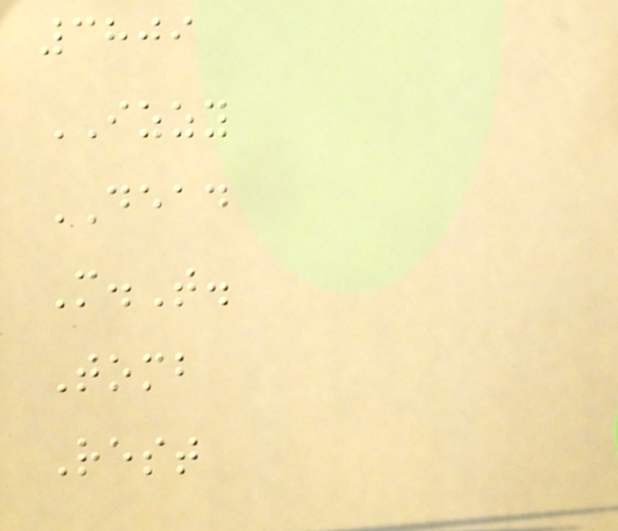3809
IZZY
DEAD
M.T.
Tomb
Rest
